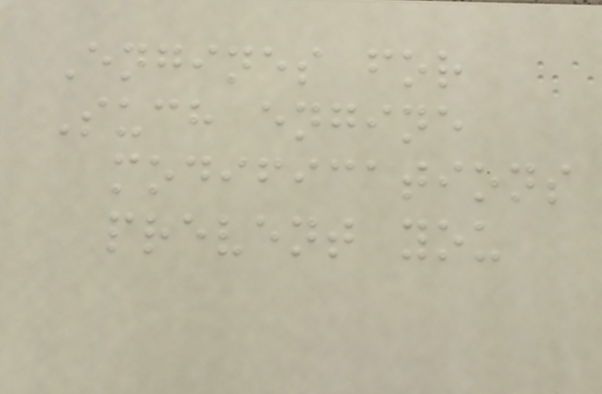Engines for
Such engine
modifications
prevent you
